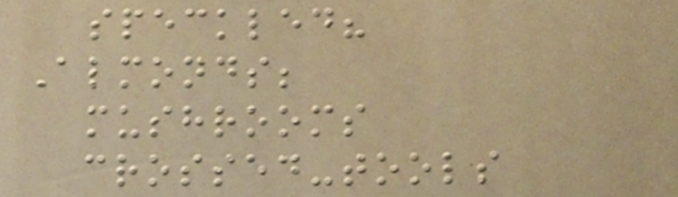speckled?
Almonds;
mushrooms
crossed-tools
